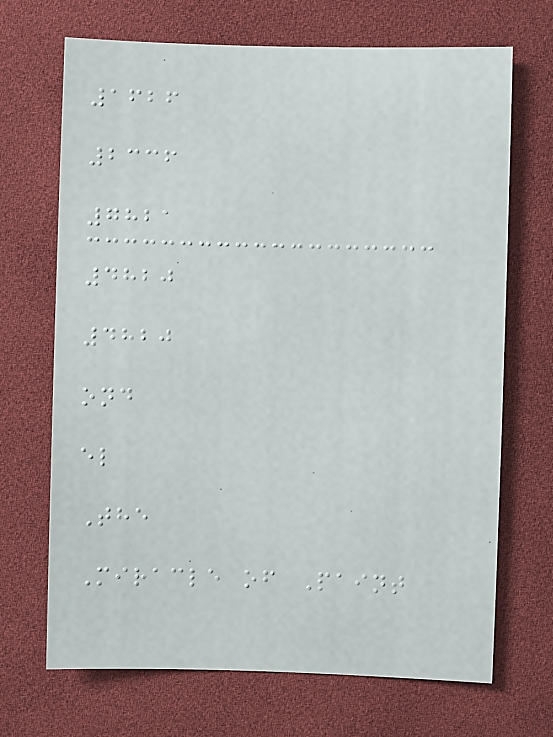1626
2336
7821
4820
4820
ond
el
The
Miracle of Paint
